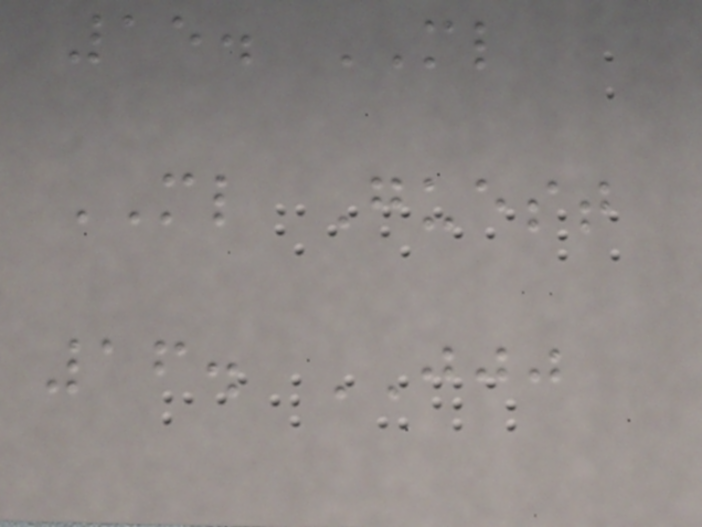15. ML
ML Guest
16. JJJ
